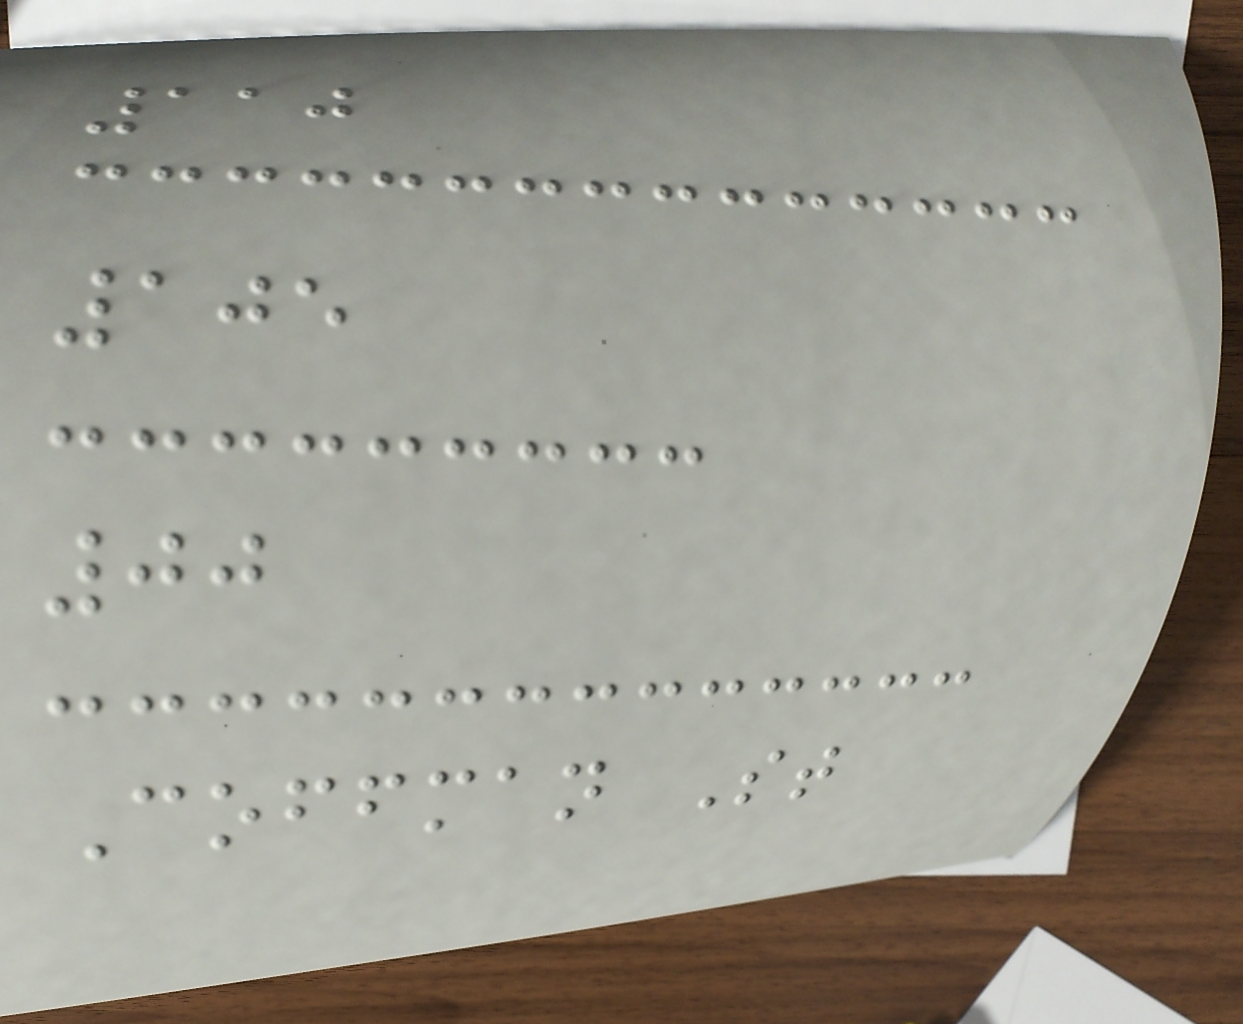110
105
00
Coffman St
